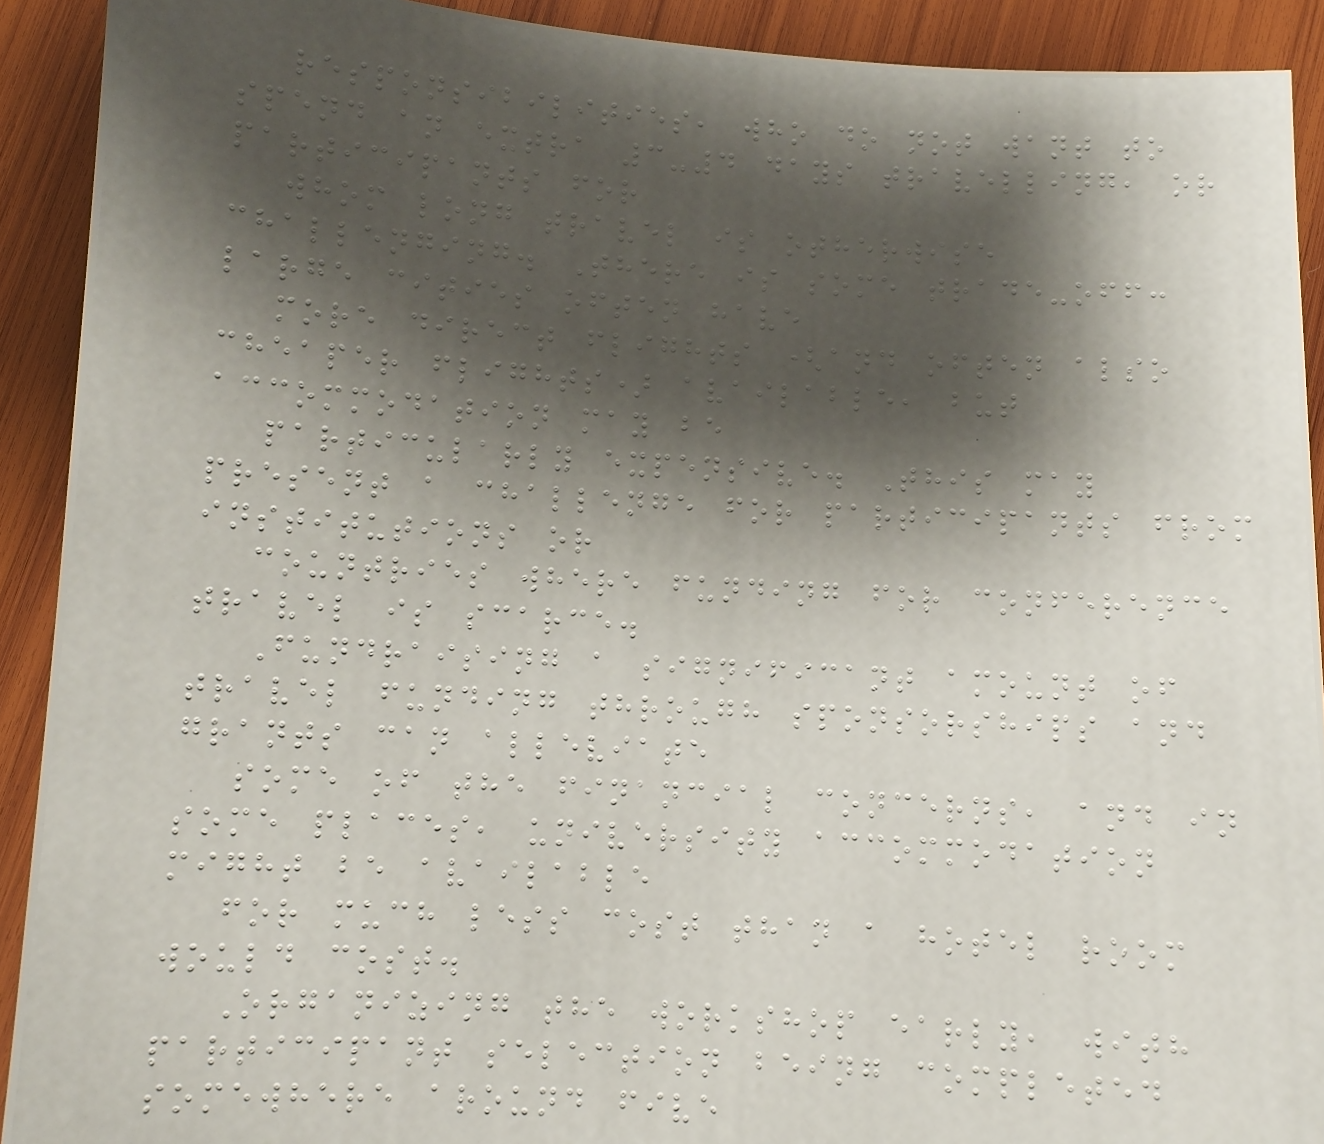responsibilities, who do not want to
spend an extra 3-4 days travelling, or
participants for
whom long travel is otherwise
challenging. There is some trade-off:
large cities often have
more direct flights (and often also
cheaper flights) available, but
accommodation may be
particularly expensive. This may
present a challenge for participants from
institutions or
countries where funding for conference
travel is scarce.
Fundraising a significant amount of
travel funding through sponsorships and
grants can alleviate
some of the financial concerns, and in
some places, university accommodation
might be available
for much less cost than a hotel room
would cost.
Organizing the workshop early, with
participant selection being completed
somewhere around five
